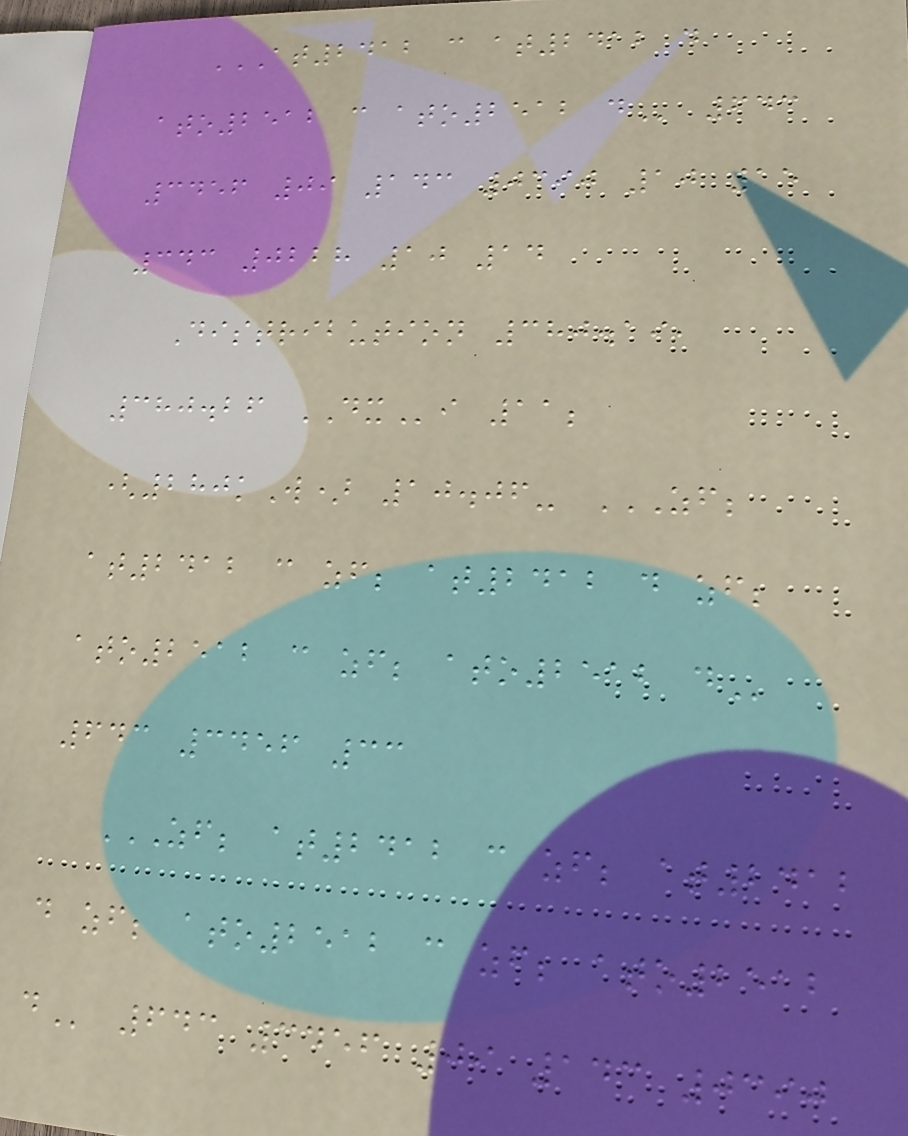AT2412 C AT2412 D
ATO2512 C ATO2512 D 643
3456 09 143 0390 10 15
343 0228 10 14
Distribution 380.19,
380.26 DXi 11;
(280kW) 10.06- ZF;
AT2412 C ZF; AT2412 D ZF;
ATO2512 C ZF; ATO2512 D
643 3456 33
ZF; AT2412 C ZF; AT2412
D ZF; ATO2512 C ZF; ATO2512
D 643 3456 09 143 0390
